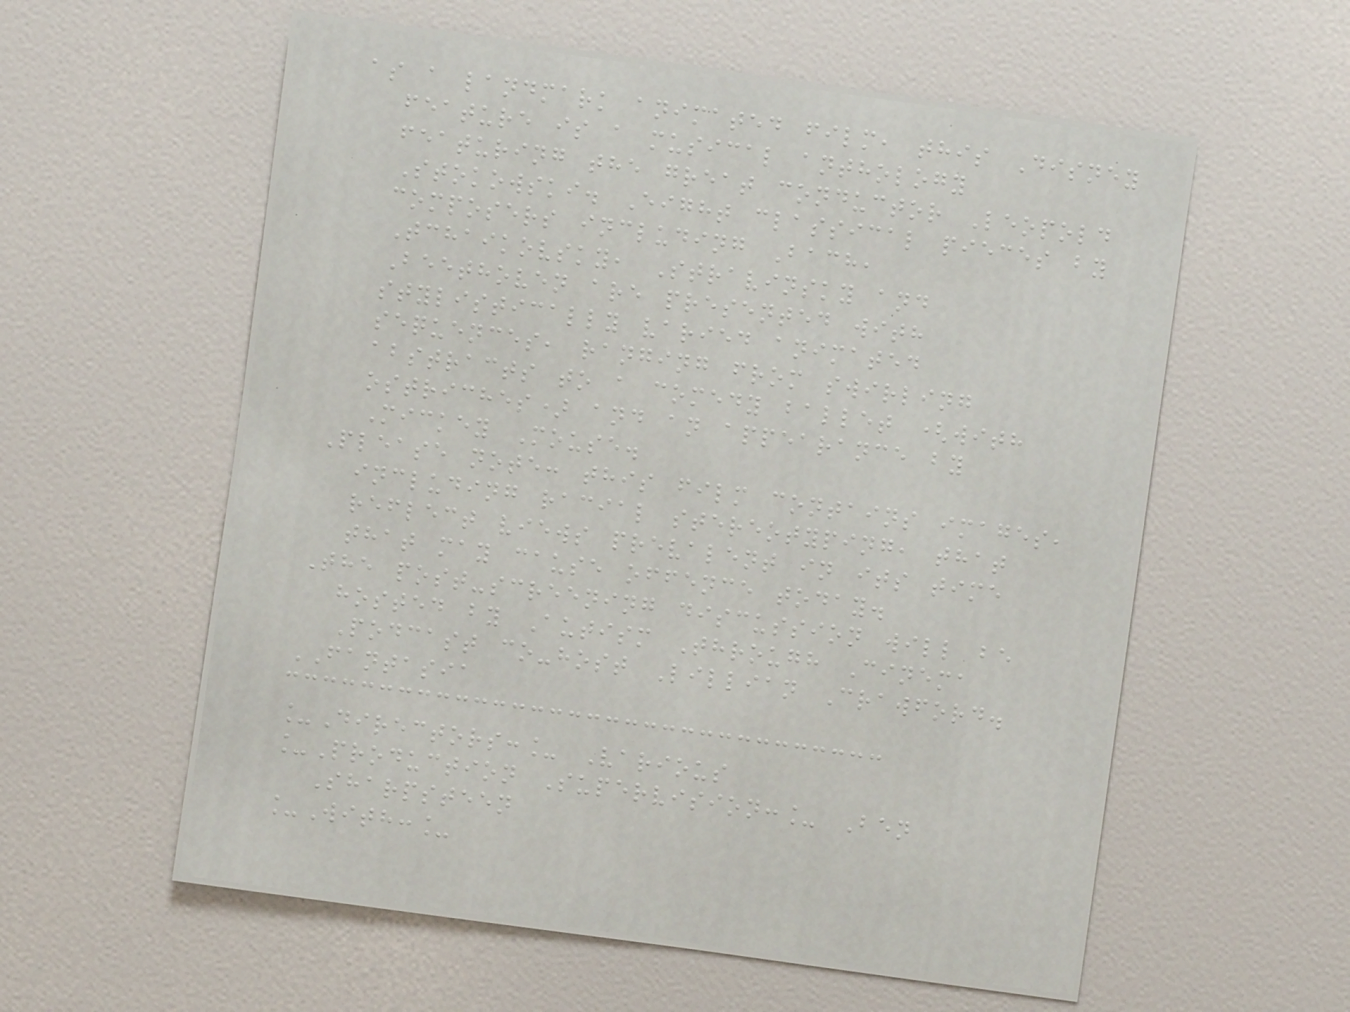as a landmark animated film, this Disney
feature is a musical anthology
featuring the great conductor Leopold
Stokowski. Eight classical pieces by
composers including Bach,
Tchaikovsky, Stravinsky and
Beethoven are presented with
stylistically varied animated
sequences, ranging from swirling
abstracts to a comedy ballet (with
ostriches) and an appearance by
Mickey Mouse.
Please note: this film contains images,
including racial stereotyping, that
reflect views prevalent in its time
that may cause offence today.
The post-screening discussion will be
hosted by Autism Through Cinema
Podcast co-host Lillian Crawford.
FANTASIA
_Directors:_ Various
_Production Supervision:_ Ben
Sharpsteen
_With:_
